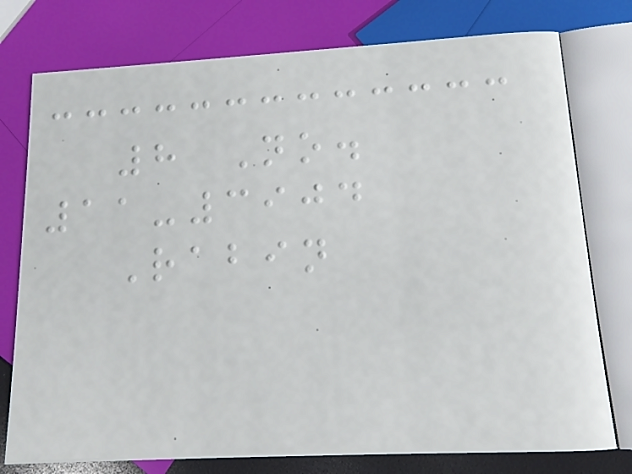8 No.
11-3904
Rabin
